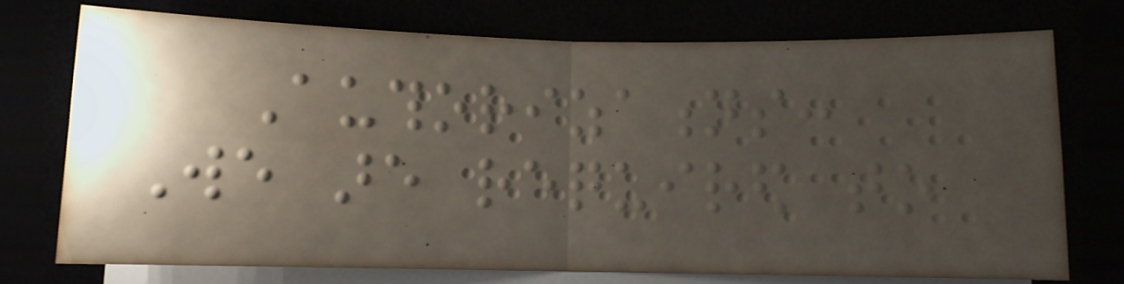Authorizations:
We are required to
